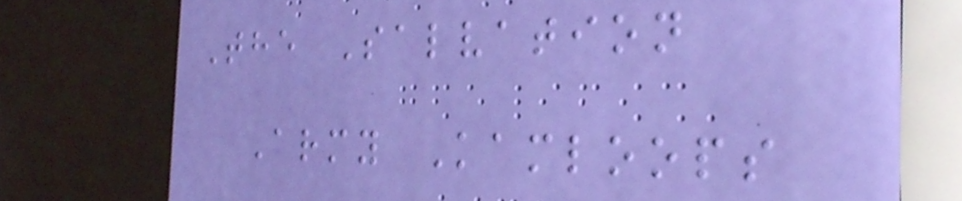The Salvation
Army Kamloops
